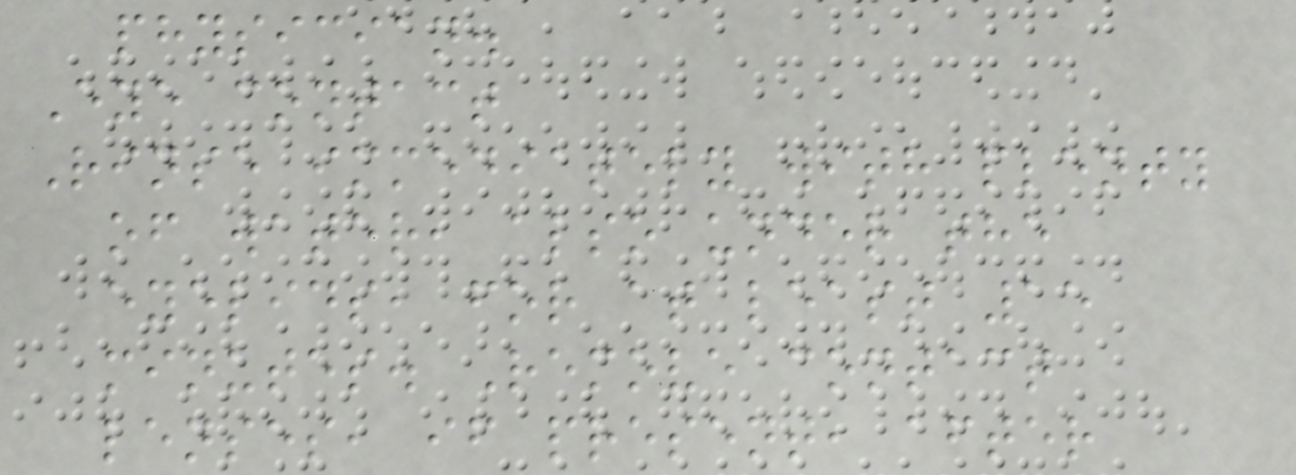physician.
Eye contact
Rinse immediately with plenty
of water, also under the
eyelids, for at least 15
minutes. Remove contact
lenses, if present, after
